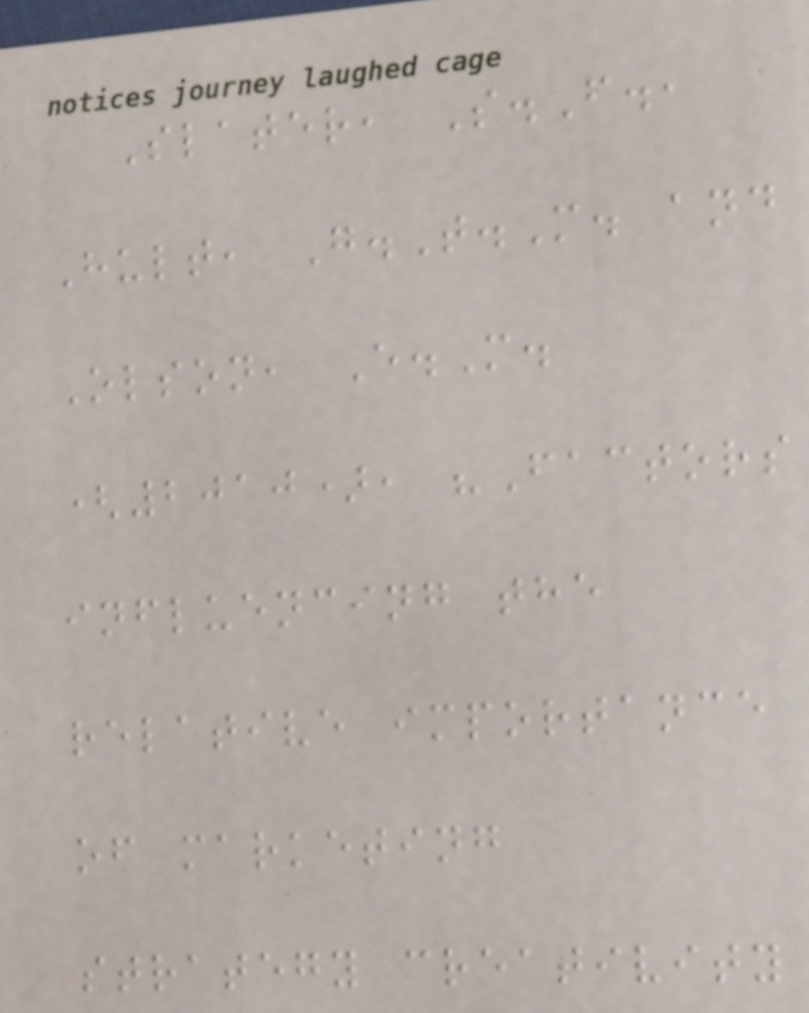Slater, S.F.,
Hult, G.T.M. and
Olson, E.M.
(2010), "Factors
influencing the
relative importance
of marketing
strategy creativity
